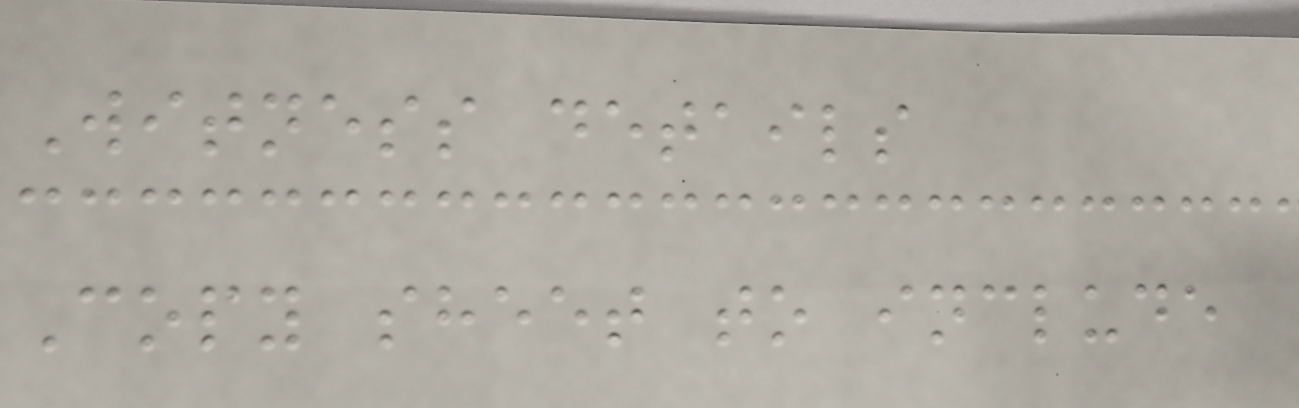Witness details
Copy sheet to include
